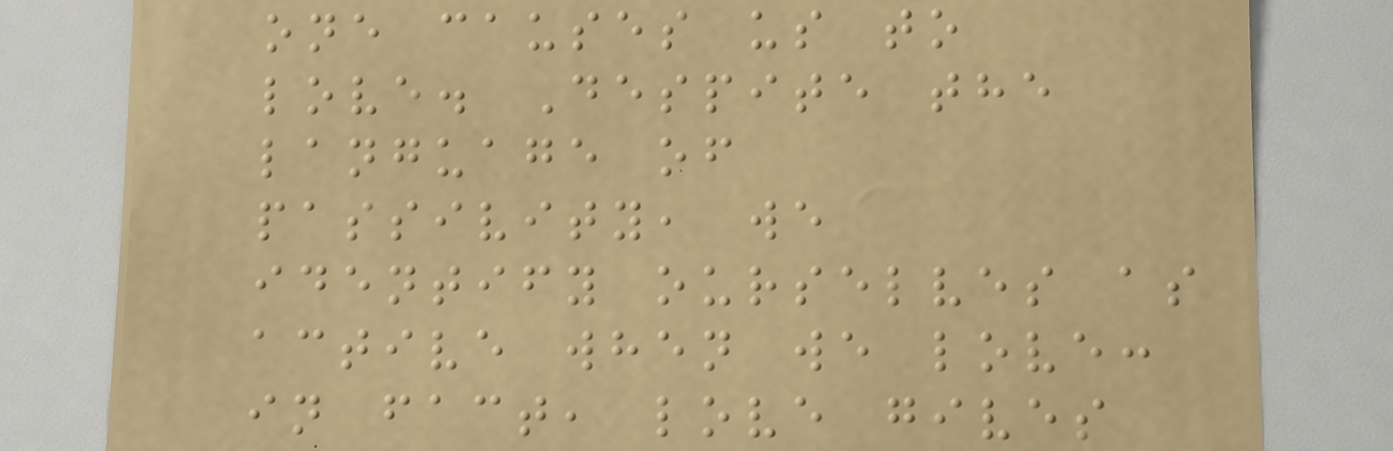one causes us to
love. Despite the
language of
passivity, we
identify ourselves as
active when we love:
in fact, love gives
